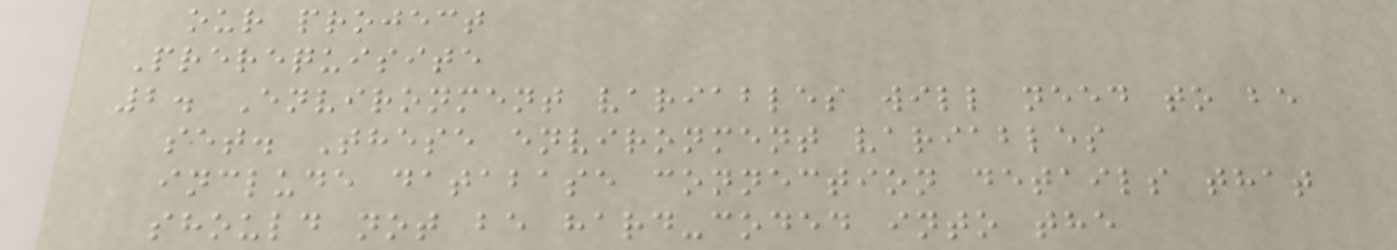our project
Prerequisite
2. Environment variables will need to be
set. These environment variables
include database connection details that
should not be hard-coded into the
